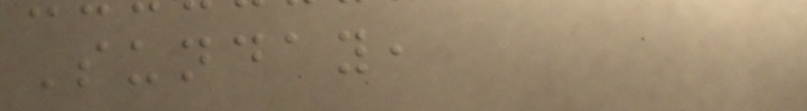Sunday,
